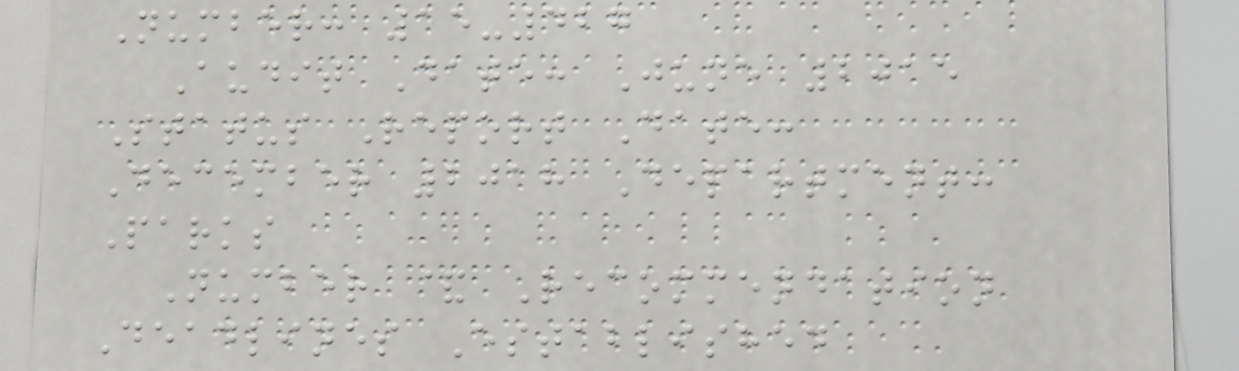Number: 15-427
Audit Date: June 2015
Status Report Date:
December 2018 Department:
Parks
Number & Recommendation
Deadlines Established
